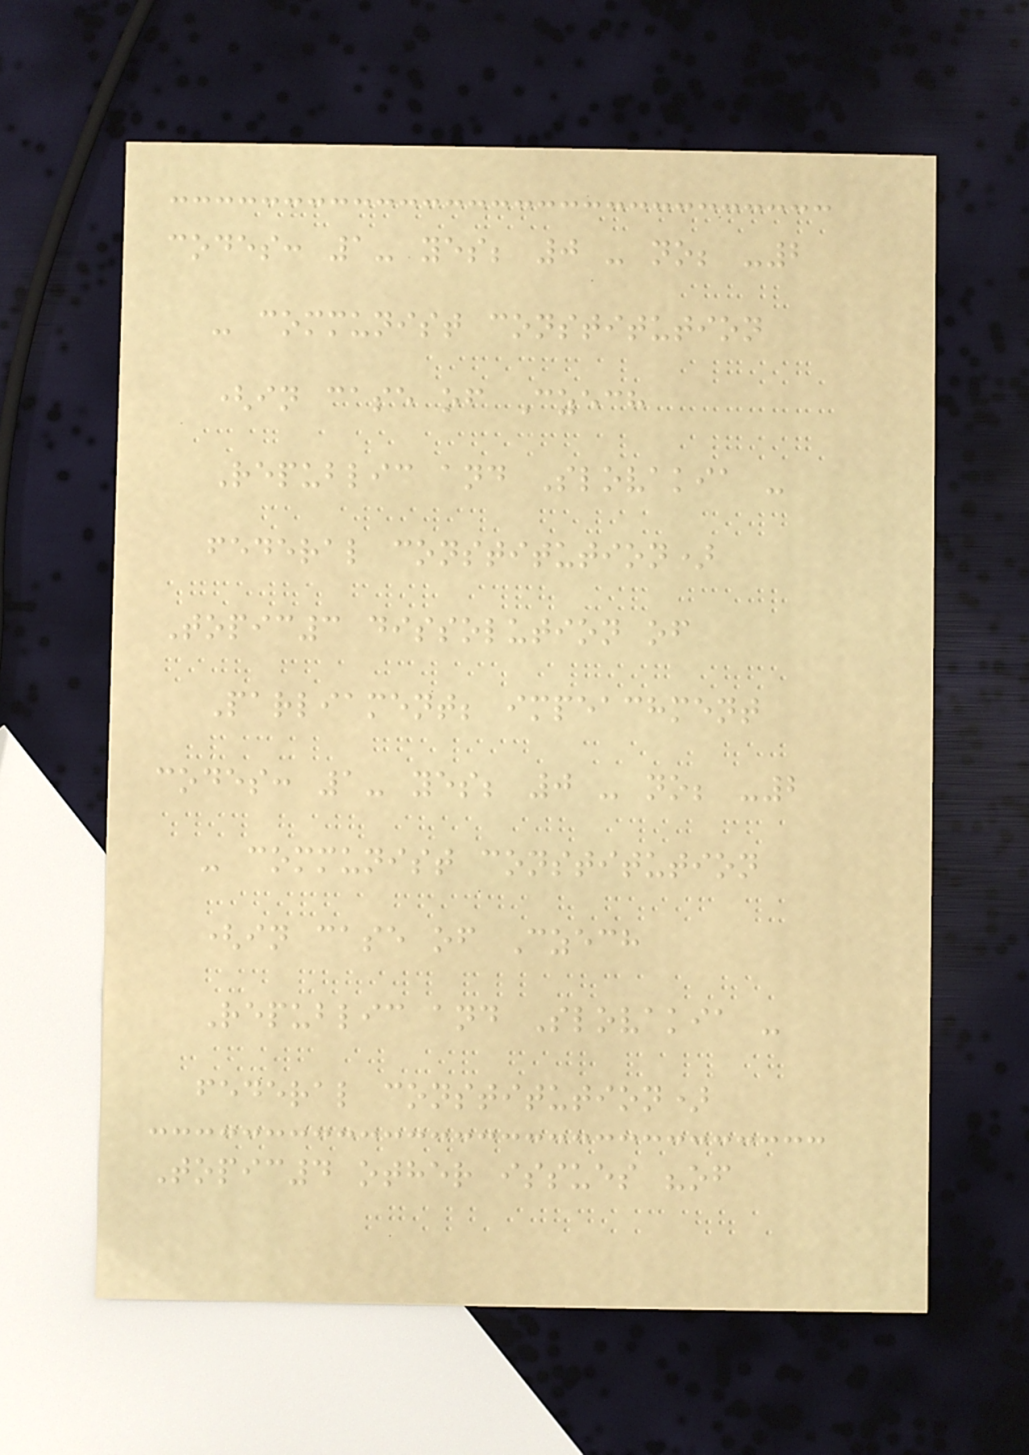codes: 1- yes; 0 - no; -2
- communist constitution
(in case of Czech
Republic and Slovakia -
federal constitution)
Topic3 dissolution of
Parliament; impeachment
codes: 1- yes; 0 - no; -2
- communist constitution
(in case of Czech
Republic and Slovakia -
federal constitution)
Topic4 other issues "of
